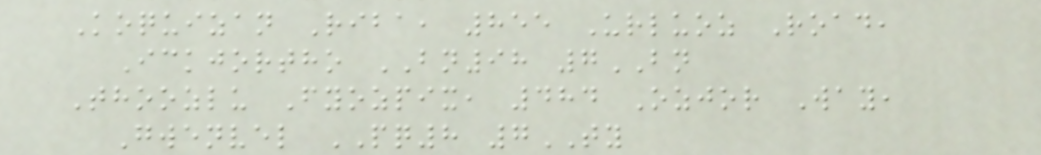Koquizan Riba, 855 Urluoz Road,
Ickjortho BN98 7BN
Thoozlu Fyozpix, 484 Ozjor Way,
Gwenvel PQ8 7TY
